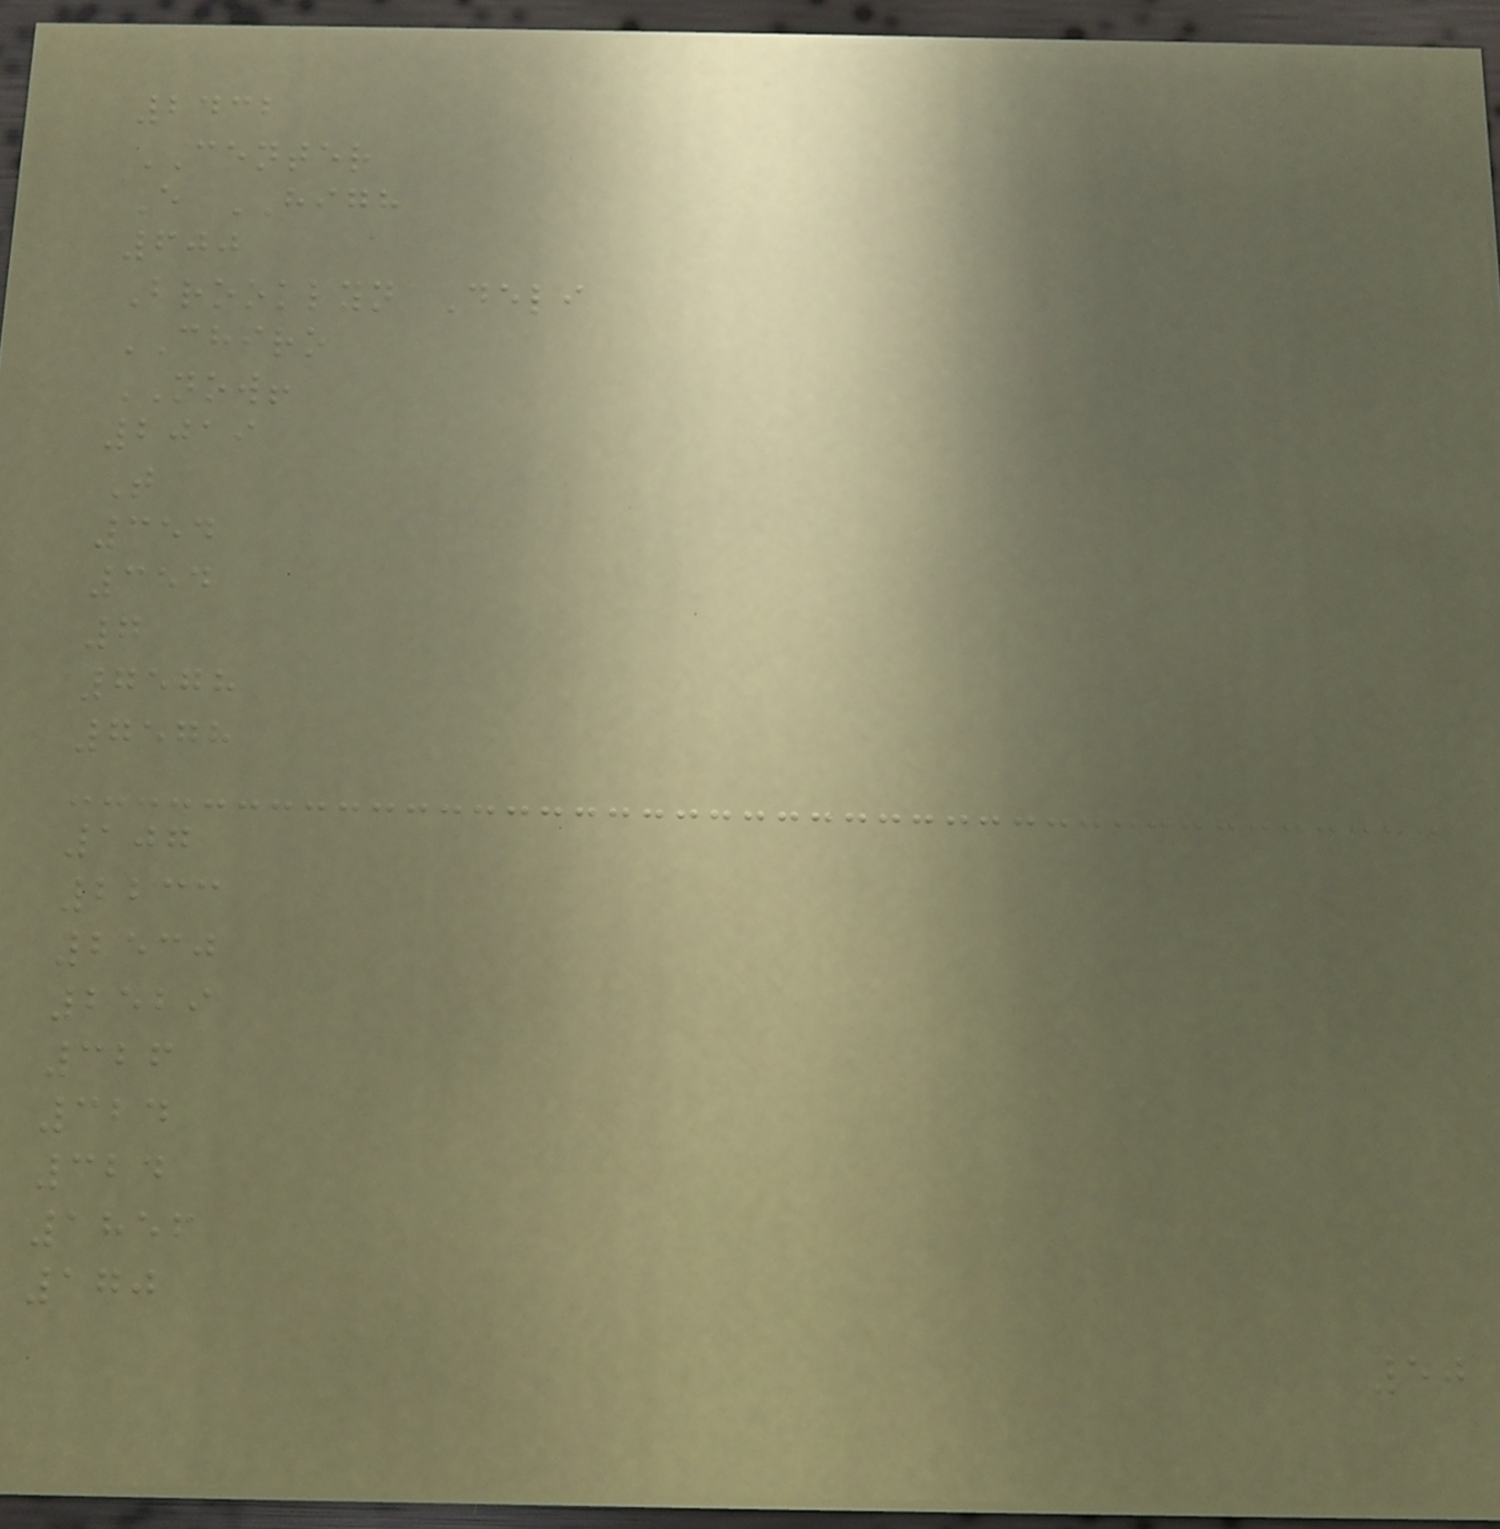2432
CENTER
E HIGH
600
Brooklyn Deli
CHIRO
NOW!
2019
T
354
354
7
7578
7578
107
2233
2530
2529
326
324
324
1856
170
50
